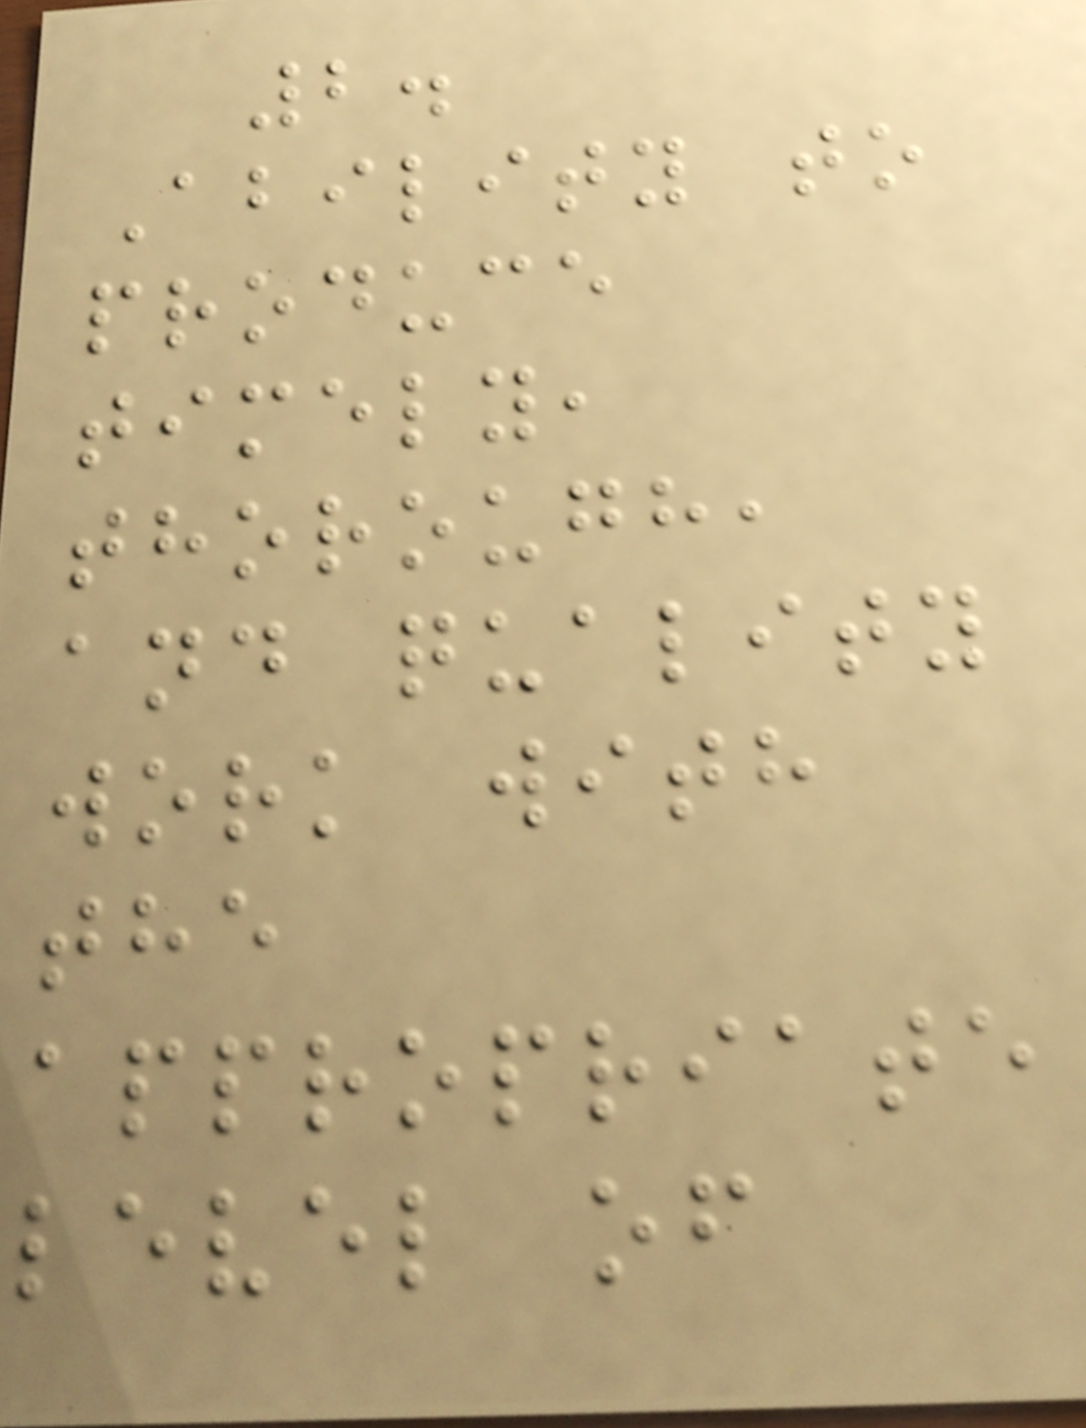2.
Ability to
produce
timely,
thorough,
and quality
work with
the
appropriate
level of
